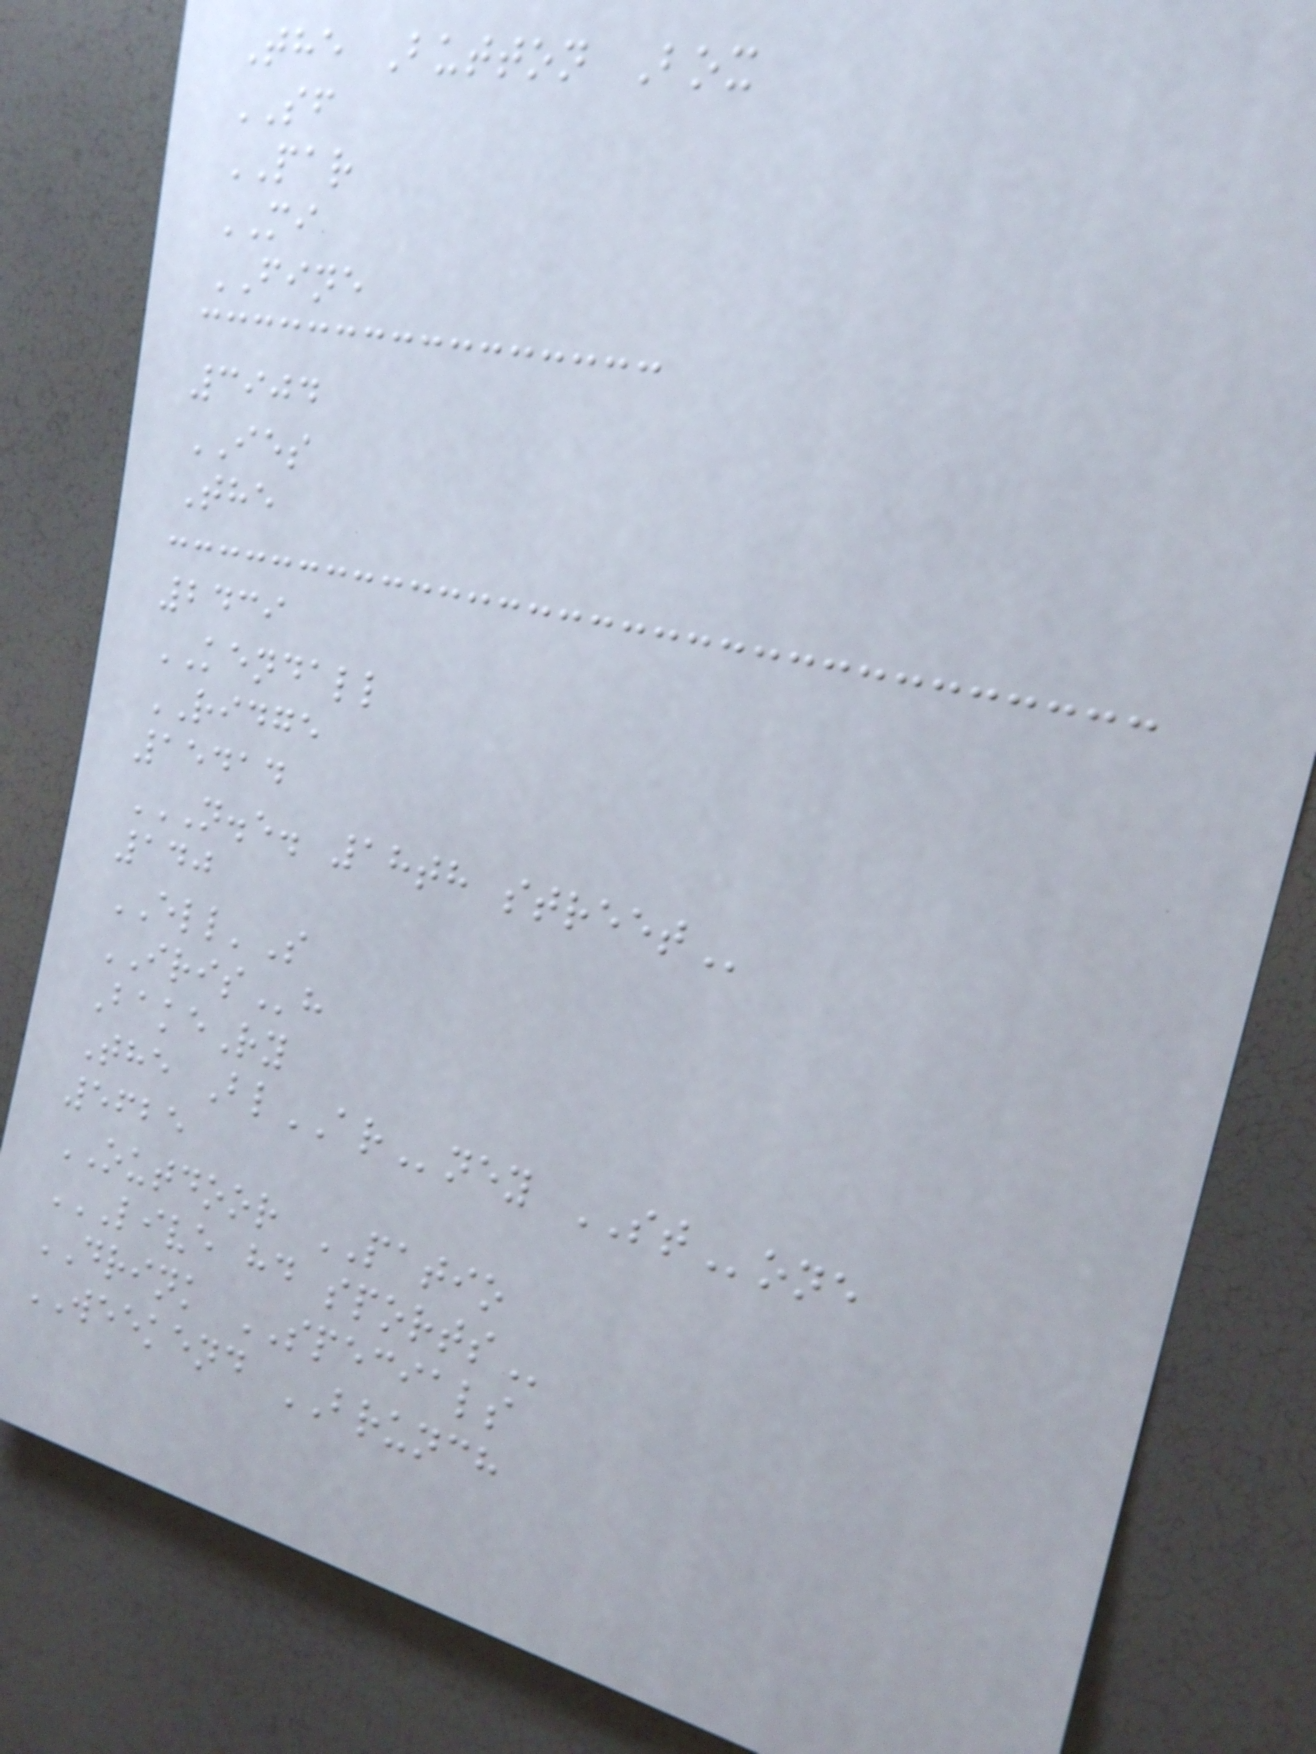The Button Box
SF
PAR
MI
FINE
3904
IES
The
2439
KENDALL
RIDGE
15414
N.E. 18TH STREET
140
ELL'S
IRISh
BakeRy
The BlARney STone
5625
OUTDOOR PATIO
LIVE HD SPORTS
DRINK SPECIALS
WEEKEND BRUNCH
